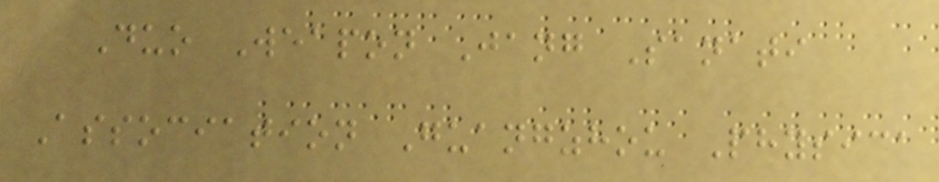Duo Weapon Jang Sanati
Association Guangzhou Physica
